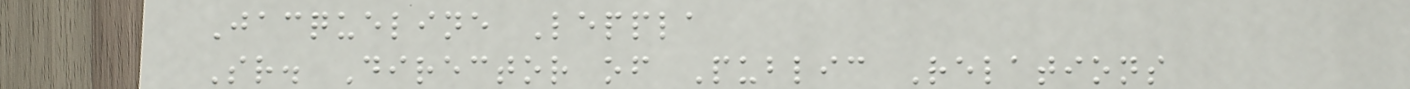Jacqueline Leppla
Sr. Director of Public Relations
